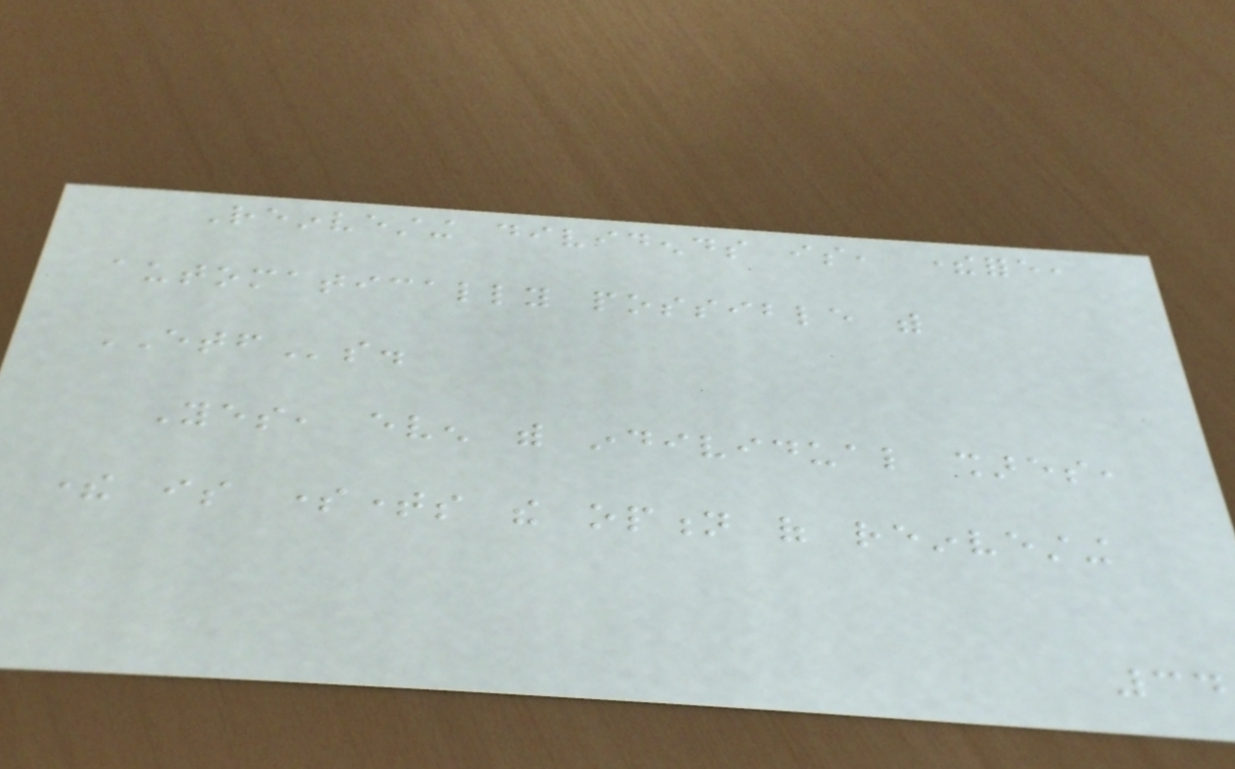Reinvesting dividends is, therefore,
automatically possible with
ETFs.
Yes, even with individual shares,
there is sometimes the option of reinvesting
34
